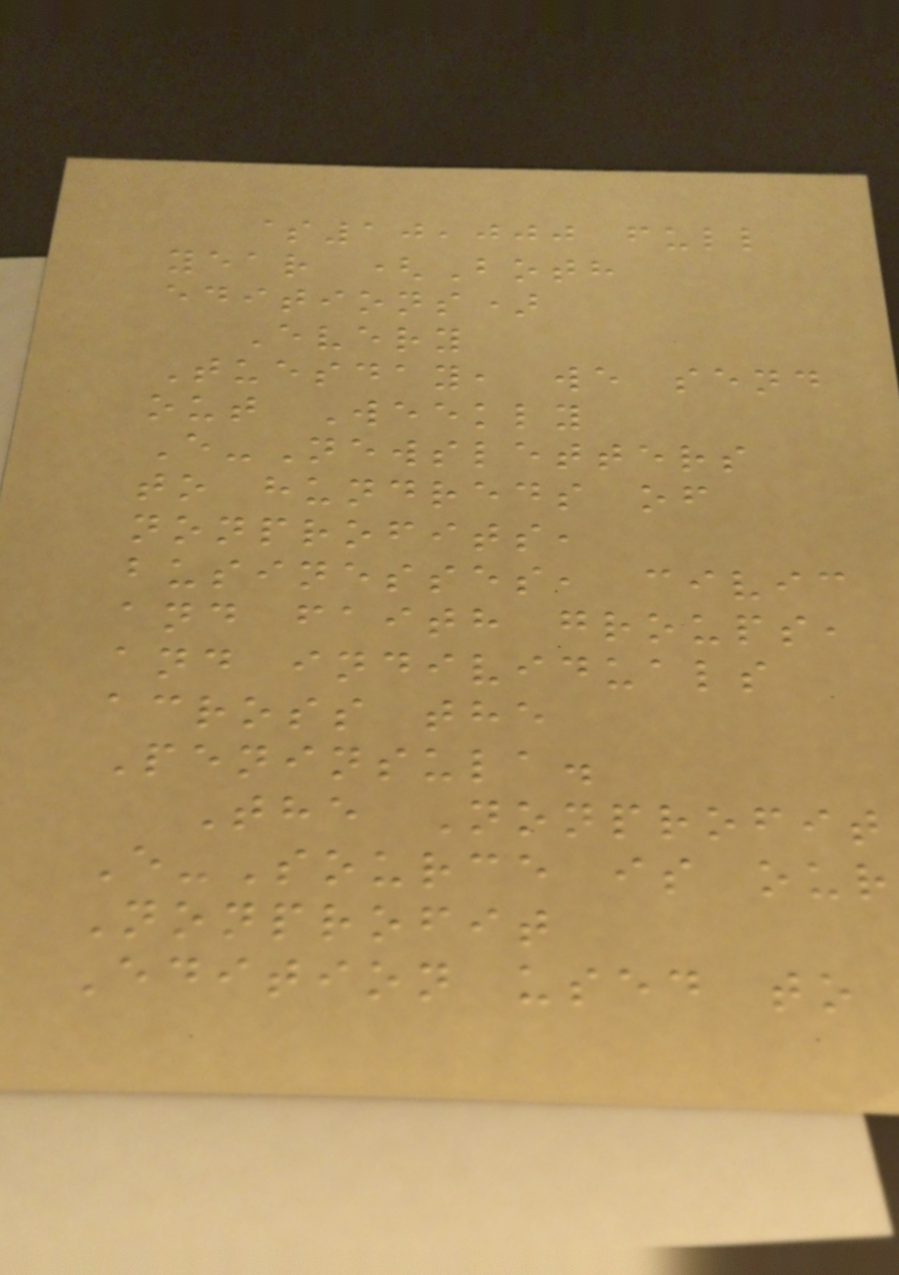$10,000 full
year (Both
editions)
Every
Tuesday, we send
out Weekly
E-Newsletters
to hundreds of
nonprofits,
businesses, civic
and faith groups,
and individuals
across the
Peninsula.
The Nonprofit
E-Source is our
Nonprofit
Edition used to
